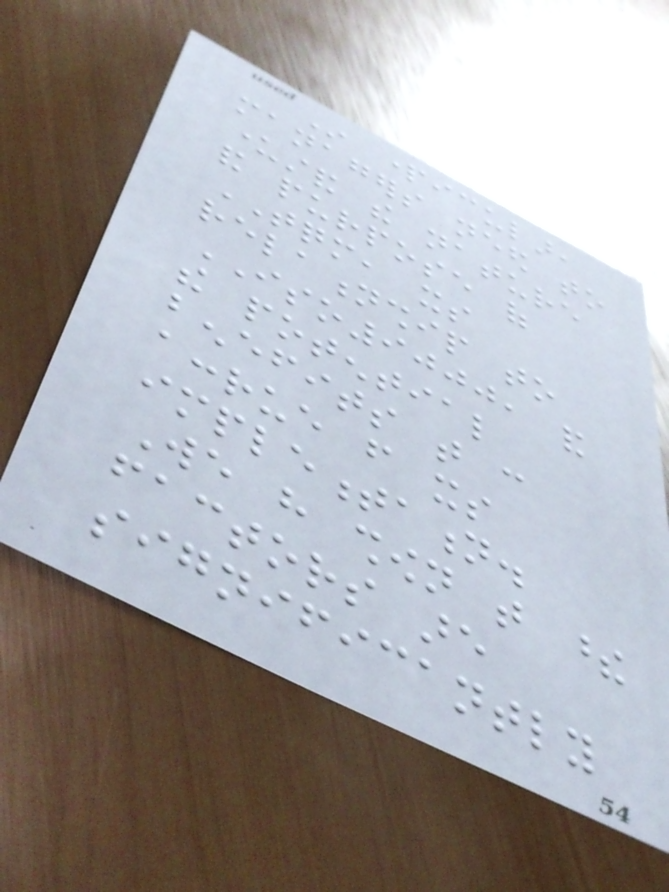In particular,
managers need to
understand the nature
and purpose of
TQM, its
relationship to
ISO9000, and
the potential
benefits that can
accrue from its
implementation.
We have shown that these
factors are
significantly
